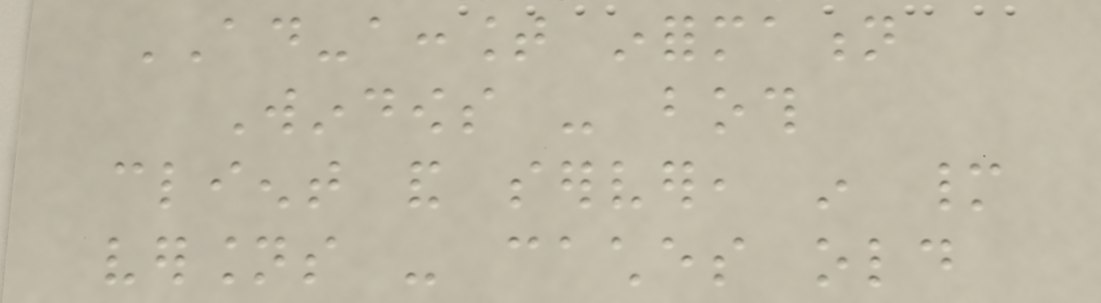AD-account information
Windows - both
client and server, in many
versions - caches old
